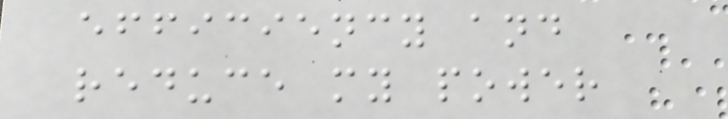efficiency and
reduce my power
